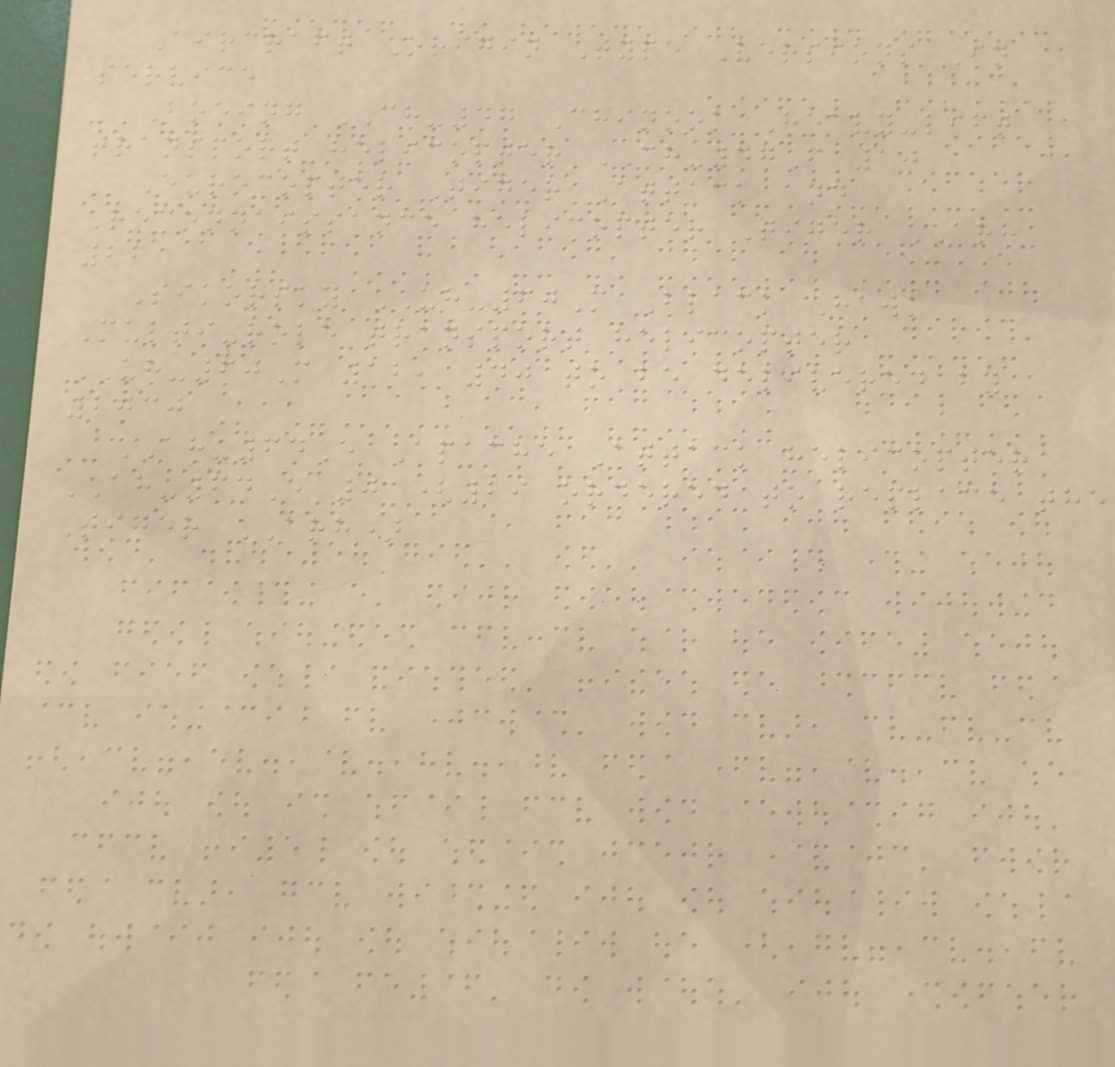Aircraft Origin Type Versions In
service
Boeing CH-47 Chinook Heavy-lift
transport helicopter CH-47F 10
Eurocopter Tiger Attack and
Reconnaissance helicopter Tiger ARH
22
Sikorsky UH-60M Black Hawk
Multi-role transport helicopter
UH-60M 12, 40 to be delivered by
2030
AH-64E Apache Attack helicopter
AH-64E 0 (29 ordered to replace the
Tiger ARH)
